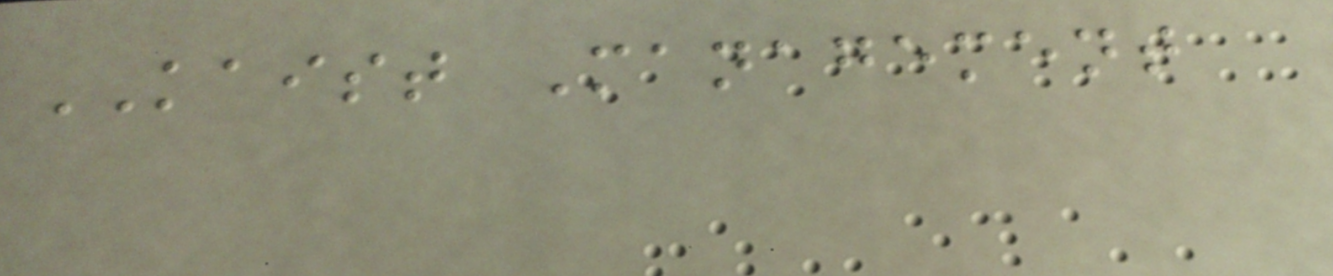KAIST Management
